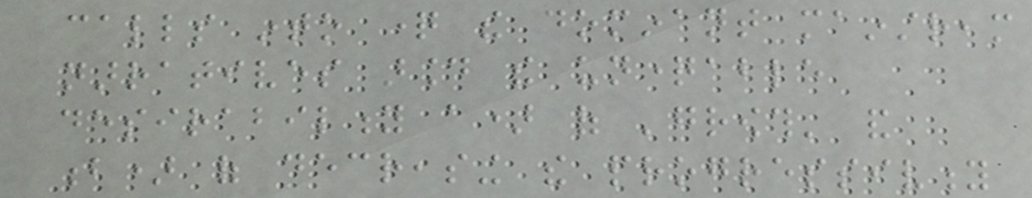calls into question the dominant mainstream
narratives around the unquestionable
desirability a) of 'growth' and
b) of decreasing the progressivity
